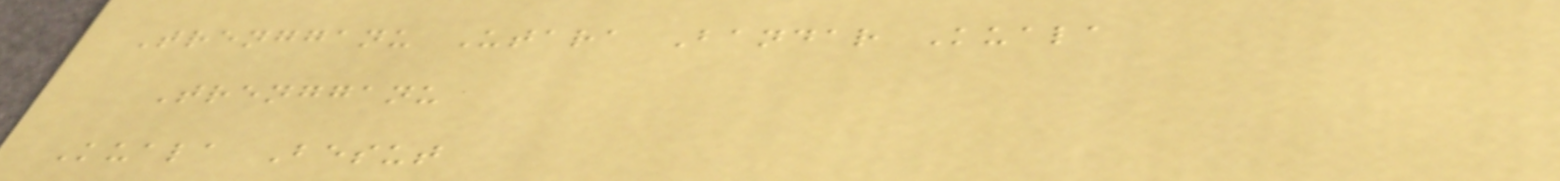Trengganu Utara Bandar Kuala
Trengganu
Kuala Besut
